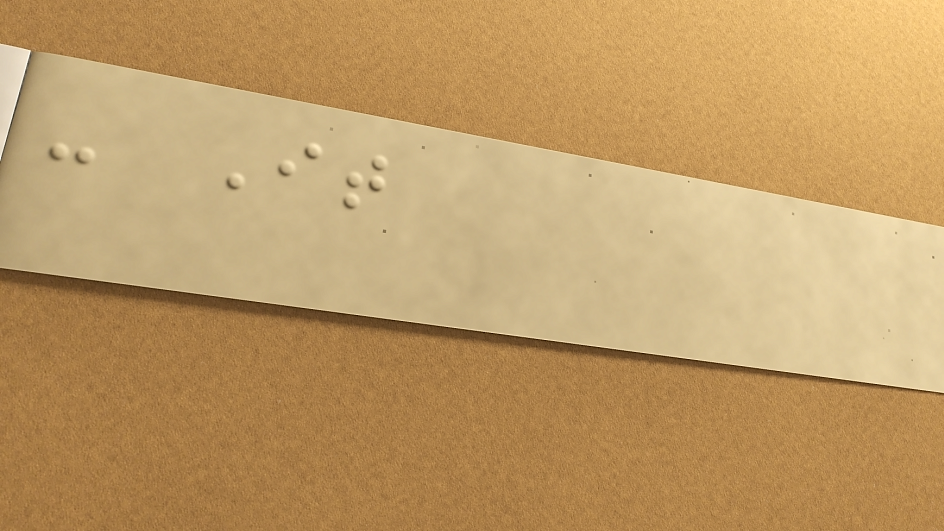- It
